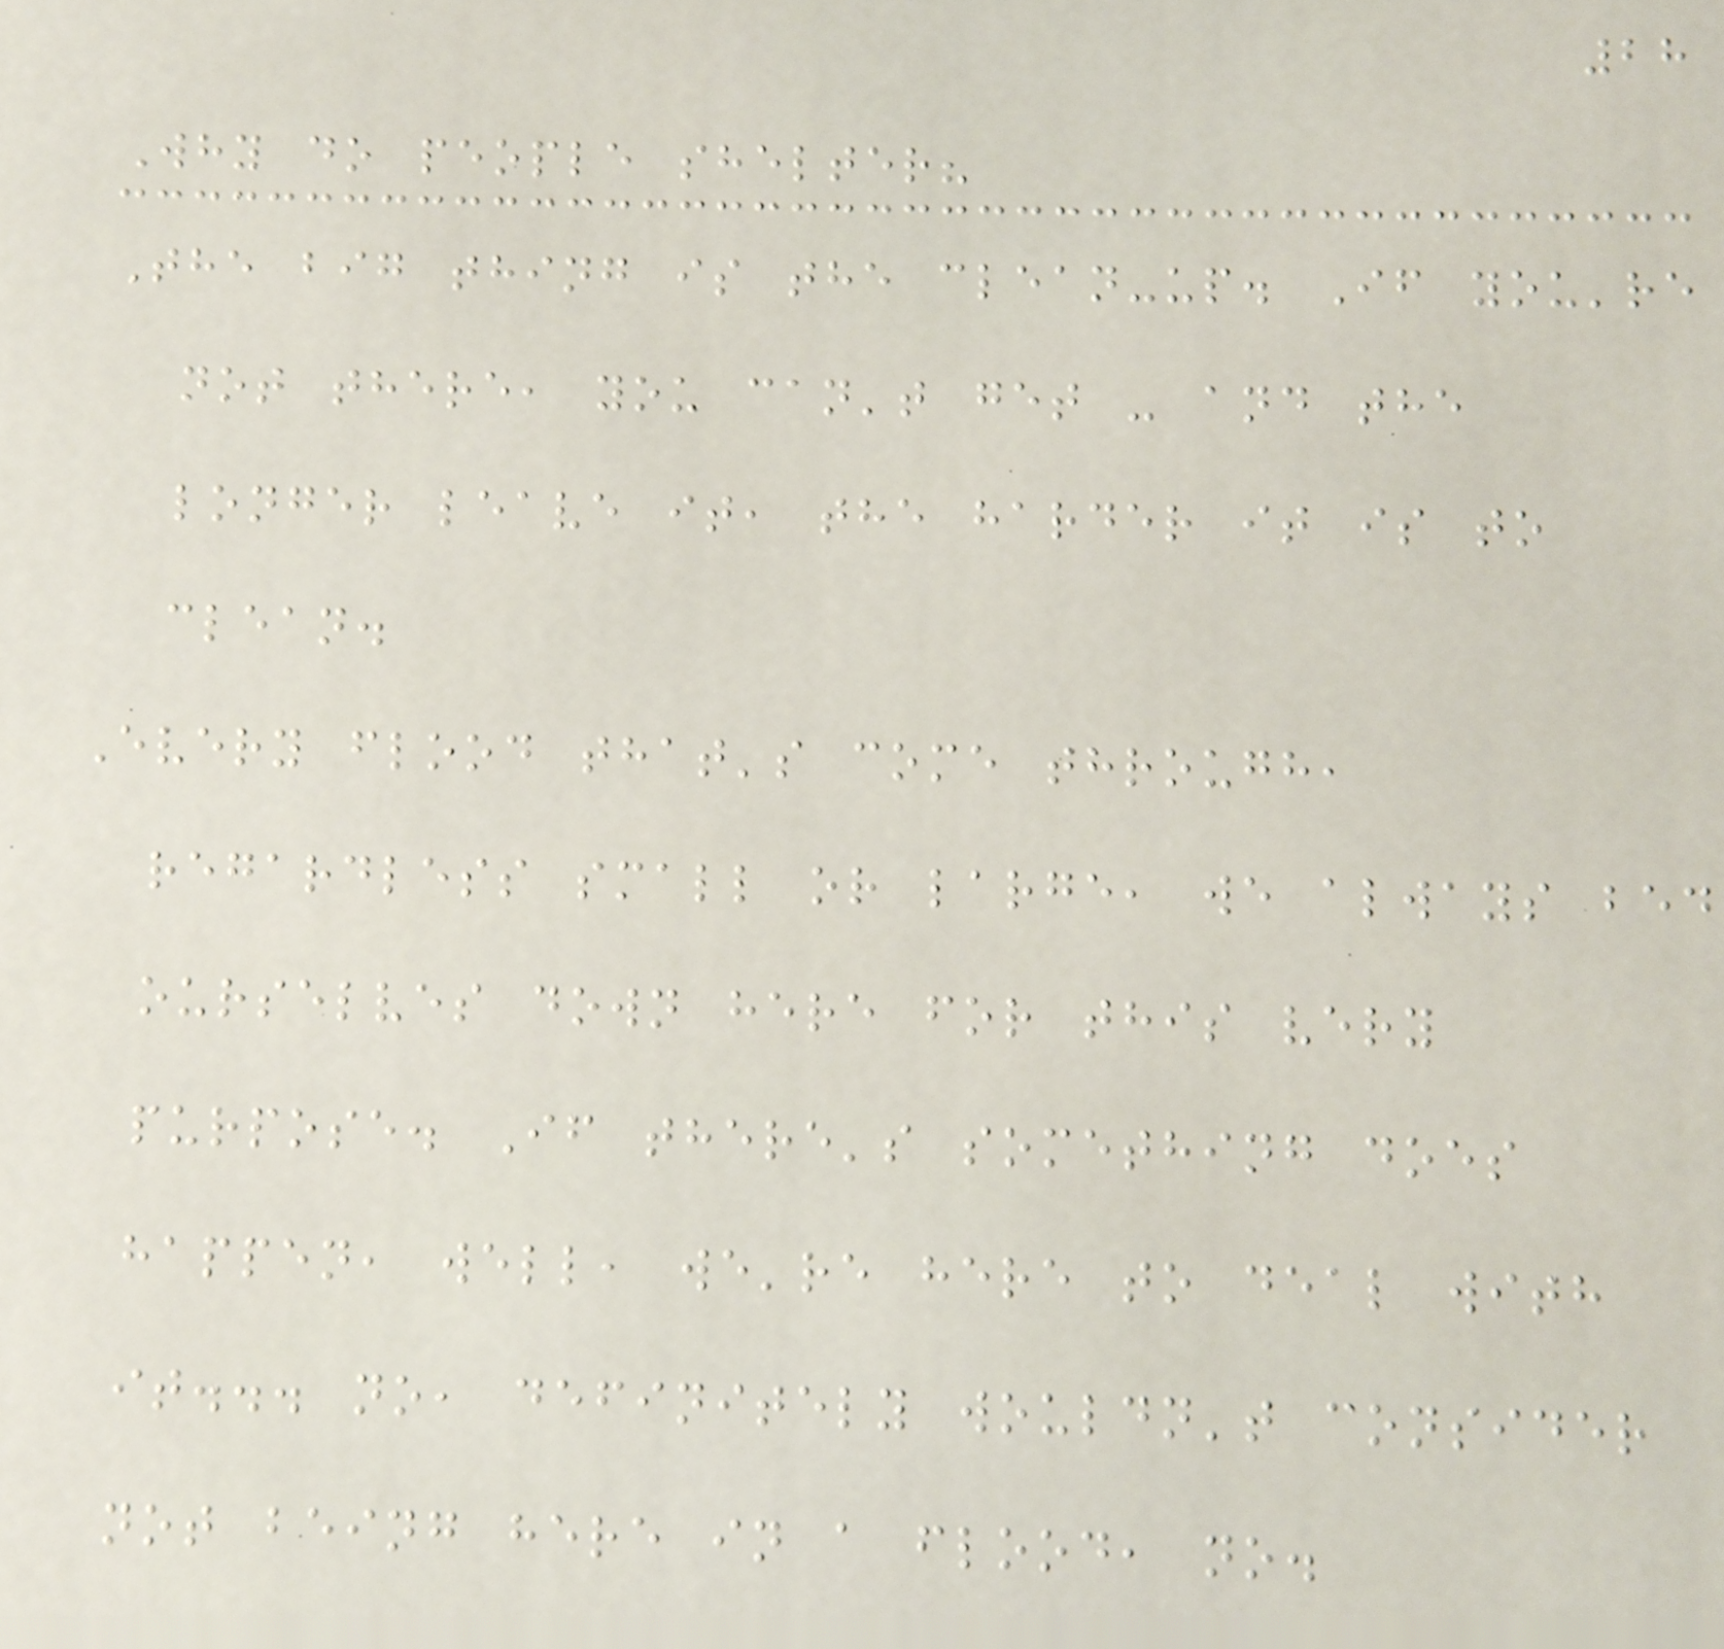28
Why do people shelter?
The big thing is the clean-up. If you're
not there, you can't get - and the
longer leave it, the harder it is to
clean.
Every flood that's come through,
regardless small or large, we always bed
ourselves down here for this very
purpose. If there's something does
happen, well, we're here to deal with
it... no, definitely wouldn't consider
not being here in a flood, no.
